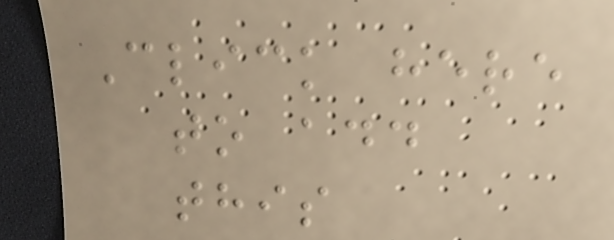Click here
to add
this
